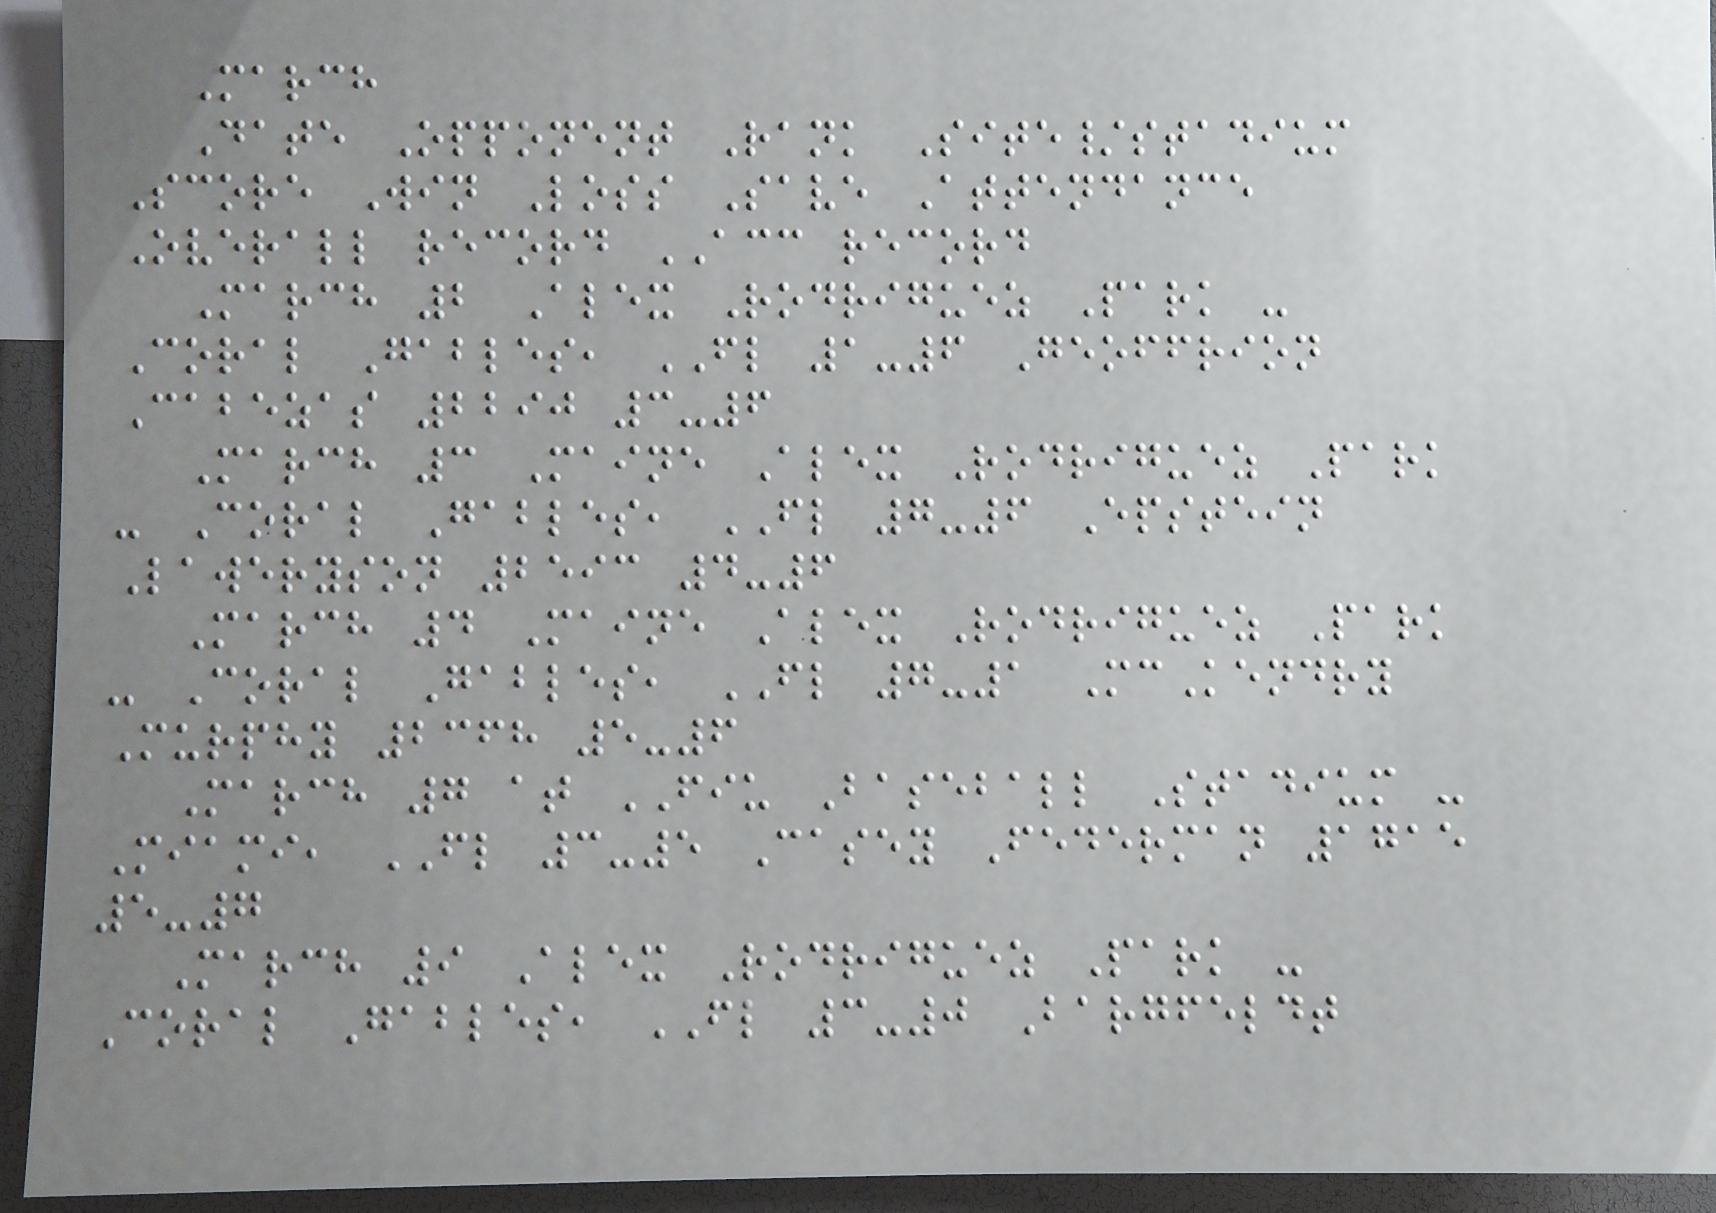March
Date Opponent Rank Site/stadium
Score Win Loss Save Attendance
Overall record ACC record
March 2 Alex Rodriguez Park -
Coral Gables, FL 1-6 Geoffrion
Cabezas 2290 3-6
March 3 Maine Alex Rodriguez Park
- Coral Gables, FL 7-6 Epstein
Laweryson 2593 4-6
March 4 Maine Alex Rodriguez Park
- Coral Gables, FL 7-1 McKendry
Murphy 2368 5-6
March 7 at FIU Baseball Stadium -
Miami, FL 3-5 Casey Federman 1715
5-7
March 9 Alex Rodriguez Park -
Coral Gables, FL 3-0 Bargfeldt
